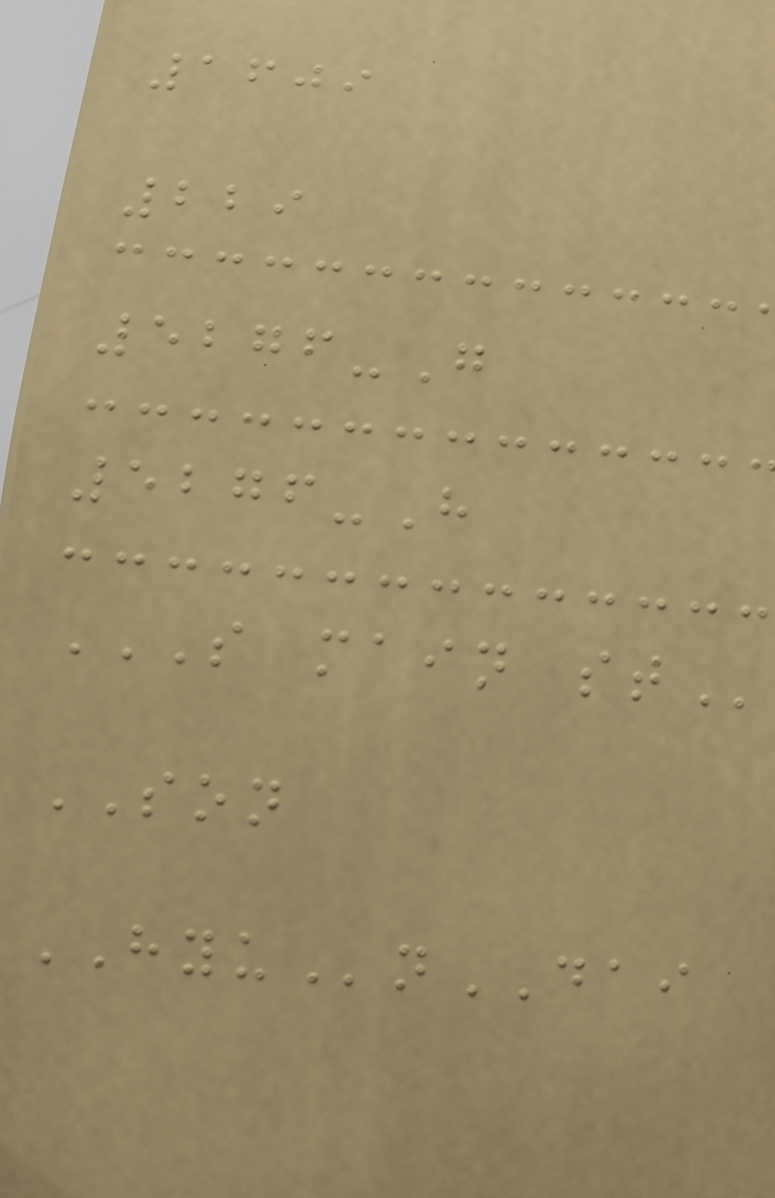1609
229
5276-G
5276-H
S MAIN ST
SON
HYUnDAI
